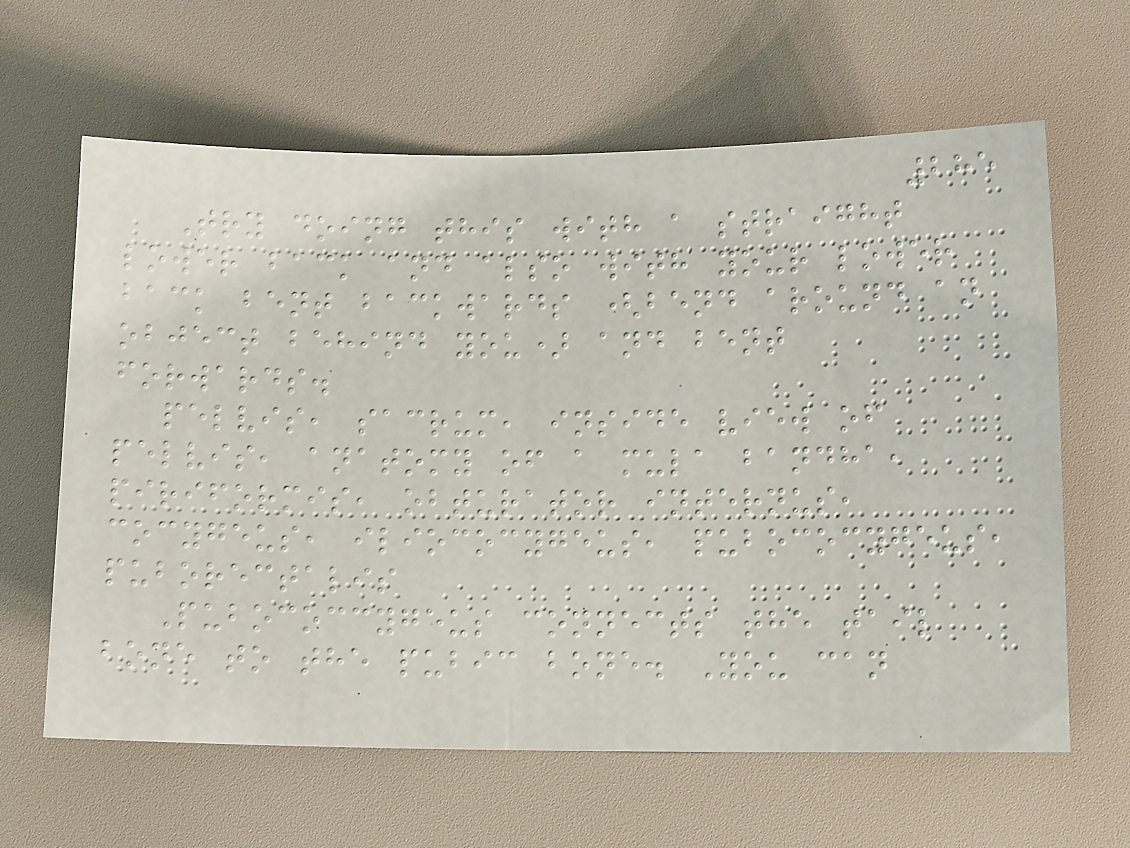285
Try doing this with a straight
lower back and also with your lower
back bent backwards (bend around an
object behind you) and bent
forwards.
pelvis, sacrum, inside view of
pelvis, anatomy of a mula bandha,
piriformis, obturator internus,
cocygeus, iliococygeus, pubococygeus,
puborectalis
Pubococcygeus connects the tail
bone to the pubic bone. You can
